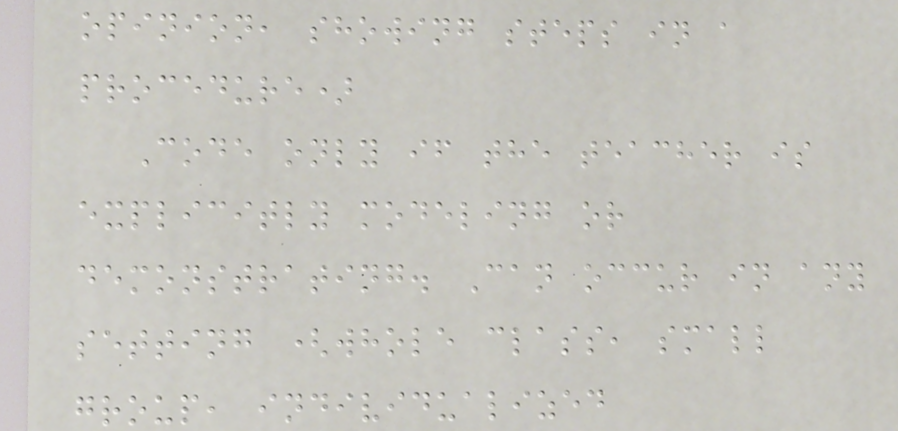opinion, showing steps in a
procedure)
Code only if the teacher is
explicitly modeling or
demonstrating. Can occur in any
setting (whole class, small
group, individualized
